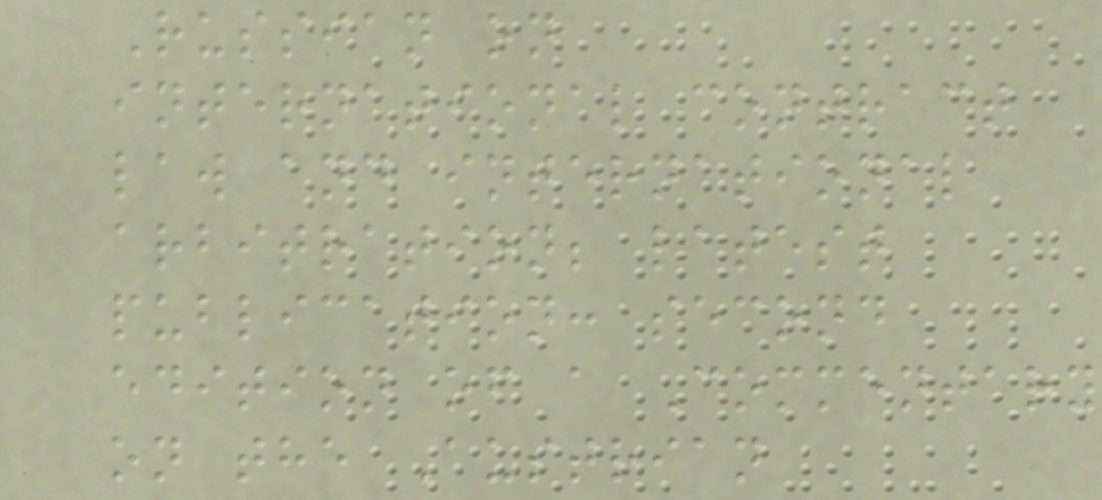Russian on
international contract
law and international
arbitration; latest
publication: second
edition of a Commentary
on the Austrian
